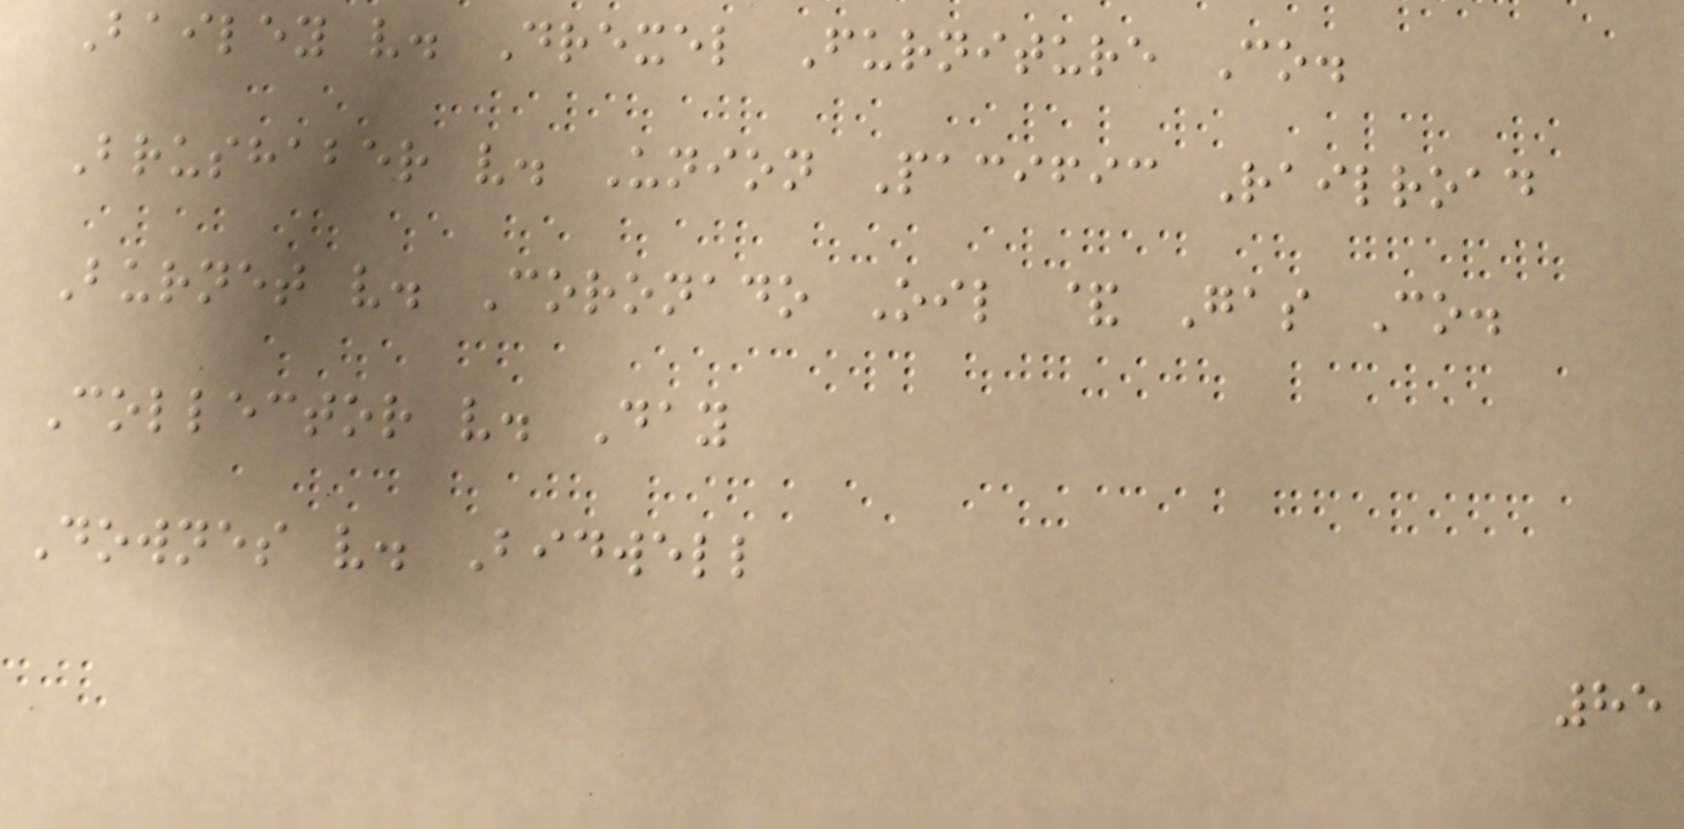Bailey v. Drexel Furniture Co.
Brushaber v. Union Pacific Railroad
Burnet v. Coronado Oil & Gas Co.
Collector v. Day
Downes v. Bidwell
85
